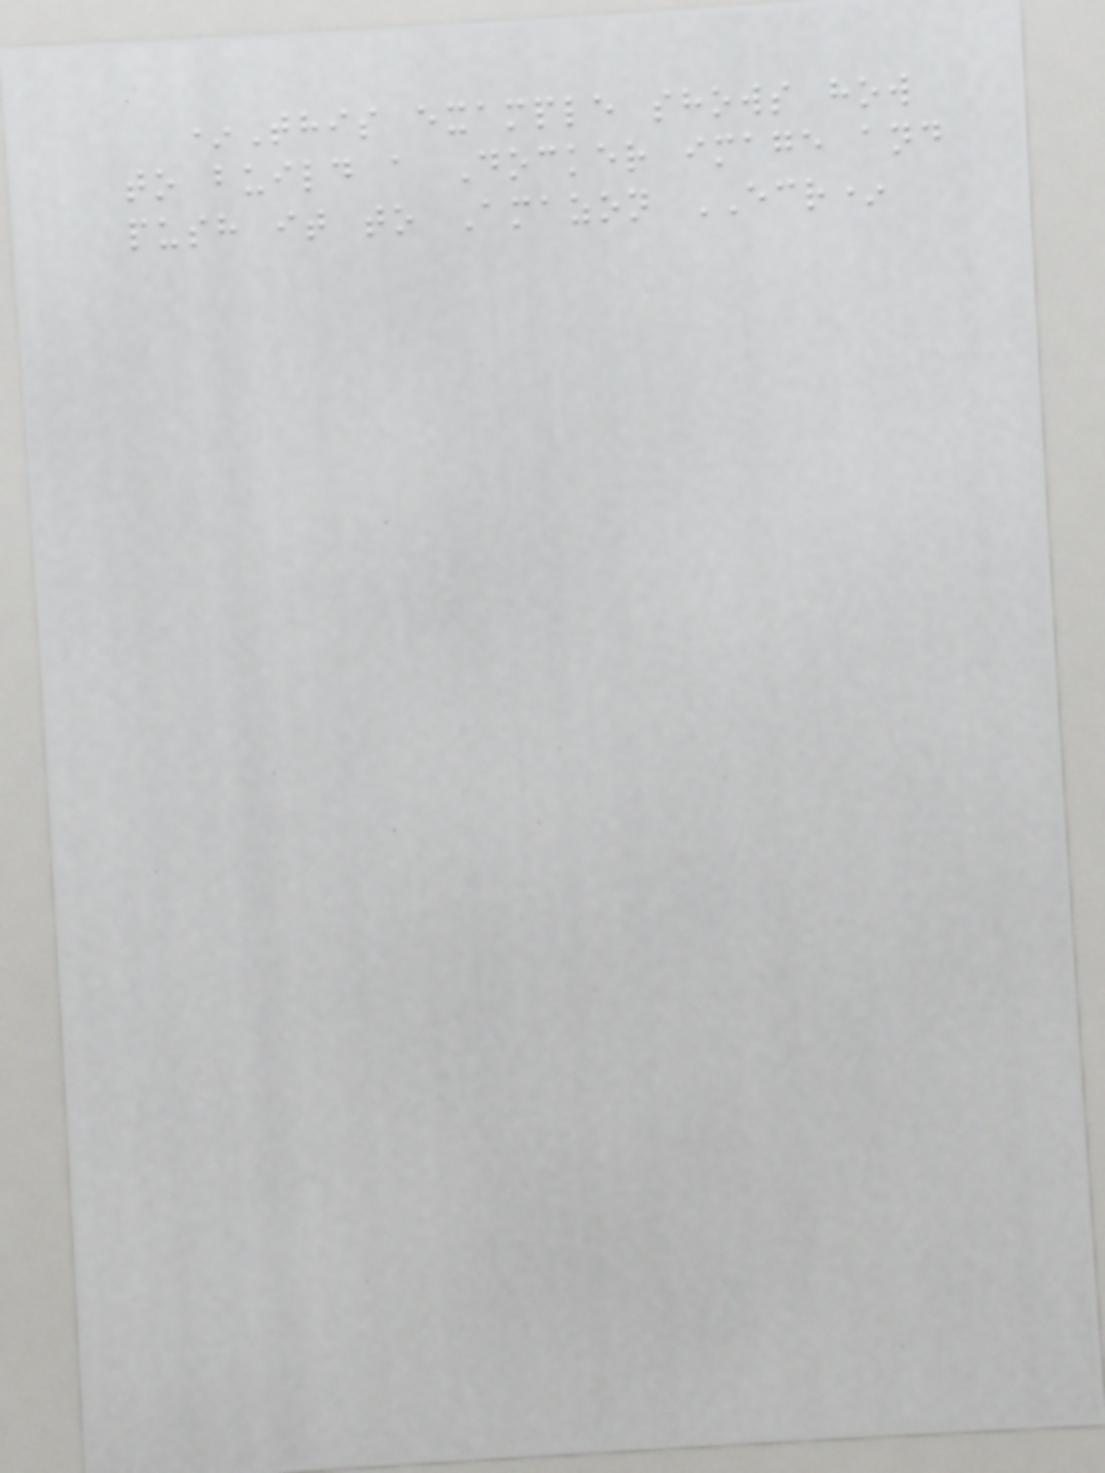*This example shows how
to build a Docker image and
push it to Amazon ECR*
